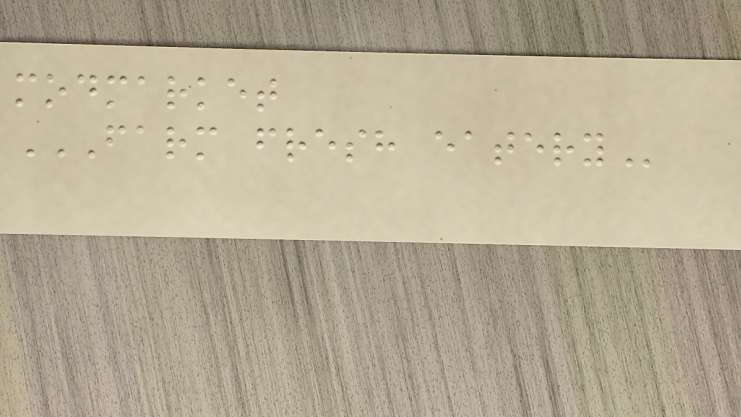modmarket
FARM FRESH EATERY
